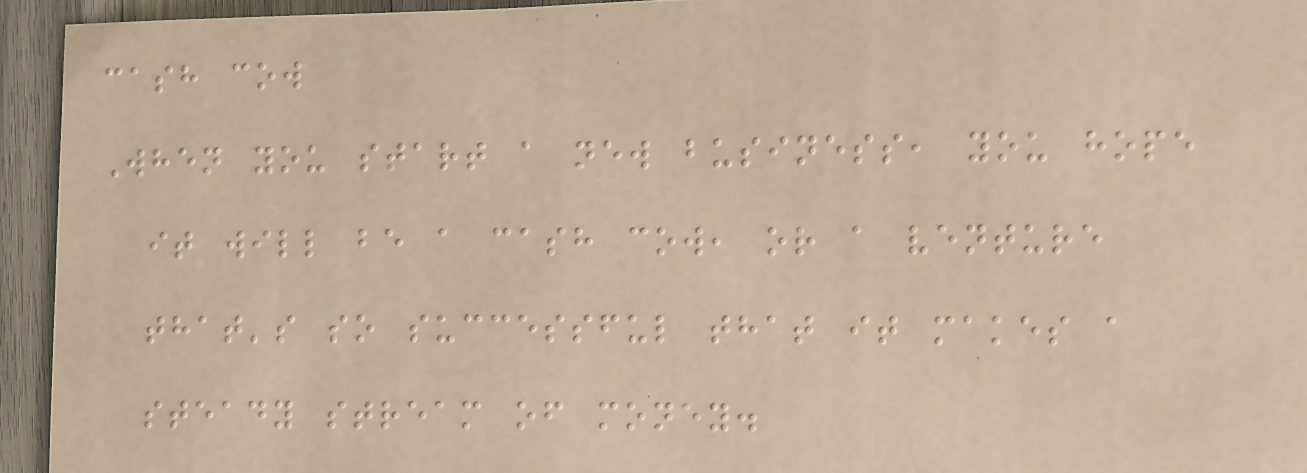cash cow
When you start a new business, you hope
it will be a cash cow, or a venture
that's so successful that it makes a
steady stream of money.
